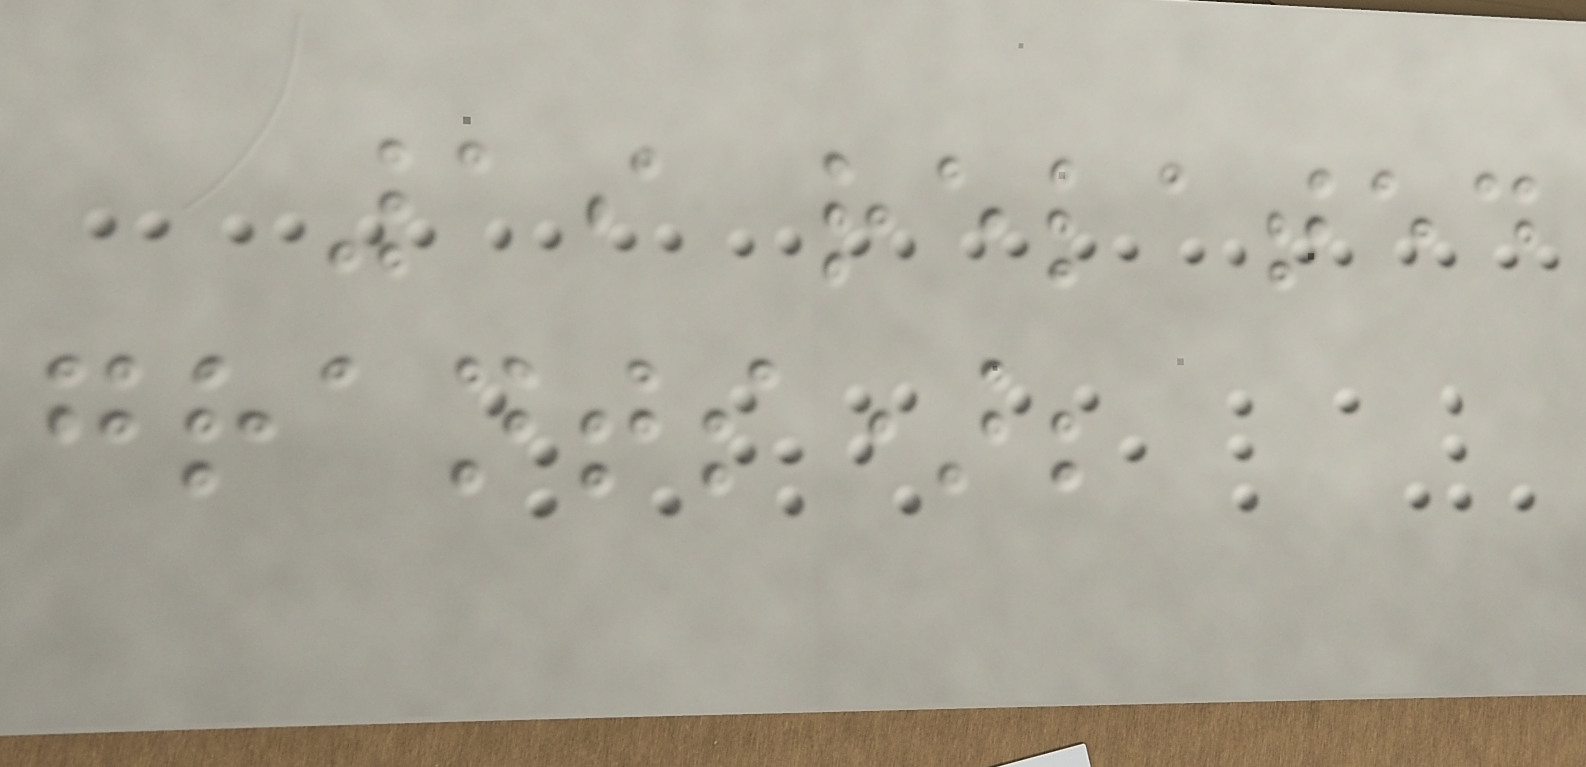19 related
grants);
